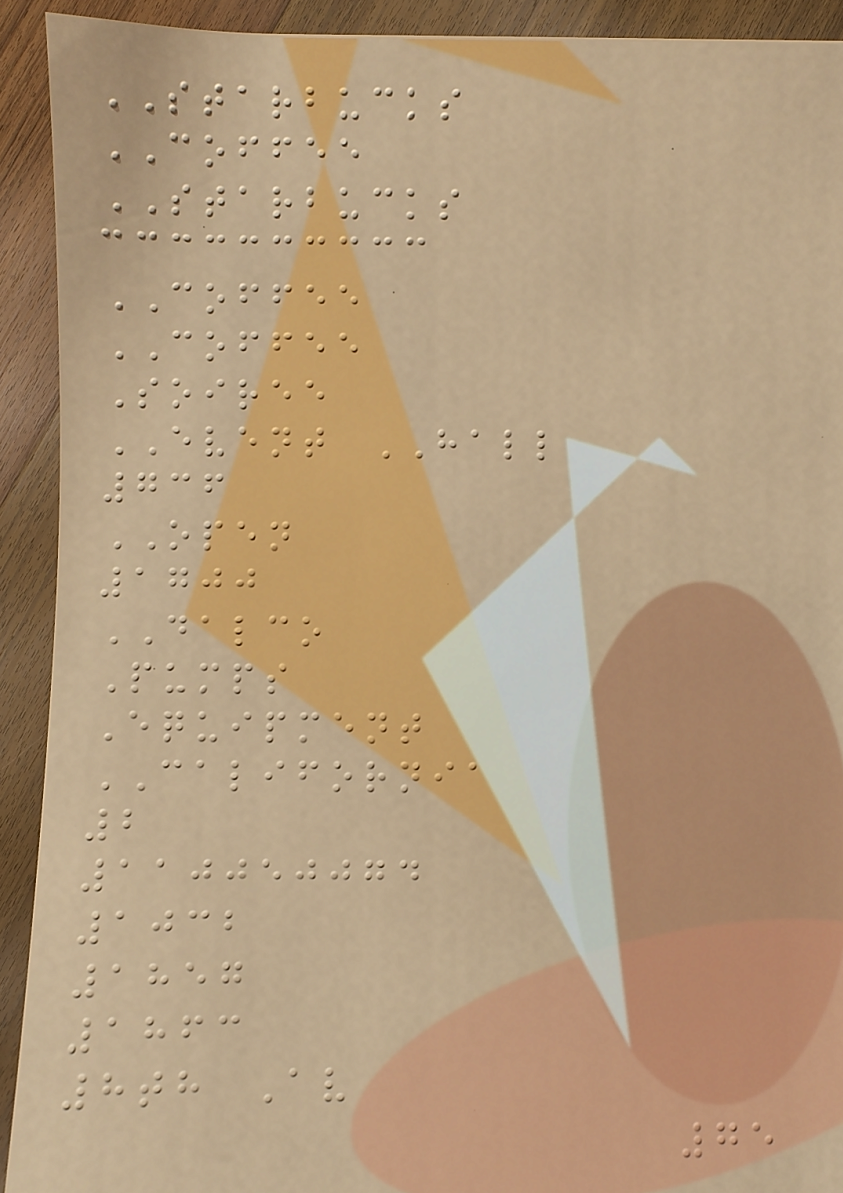STARBUCKS
COFFEE
STARBUCKS
COFFEE
COFFEE
Soiree
EVENT HALL
736
OPEN
1700
DALCO
Pumps
Equipment
CALIFORNIA
2
110050074
1032
1857
1863
8th Av
75
